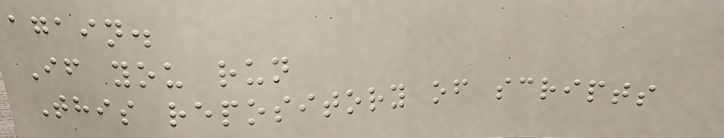again.
If you run
This repository of scripts
